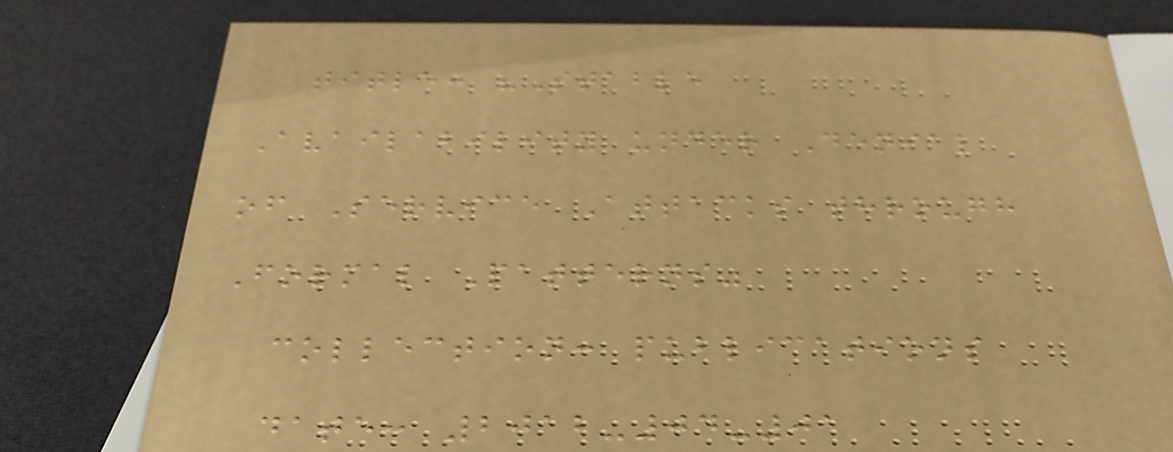title: "Stable
Availability under Denial
of Service Attacks through
Formal Patterns"
collection: publications
date: 2012-04-01
